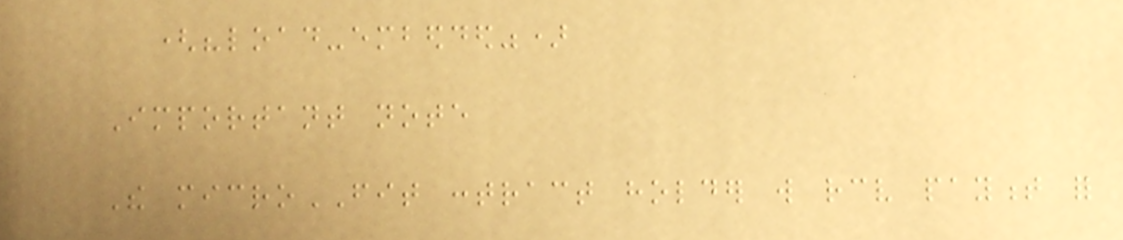("load-embedded")
Important note
The microFIT contract holder will receive payment for
